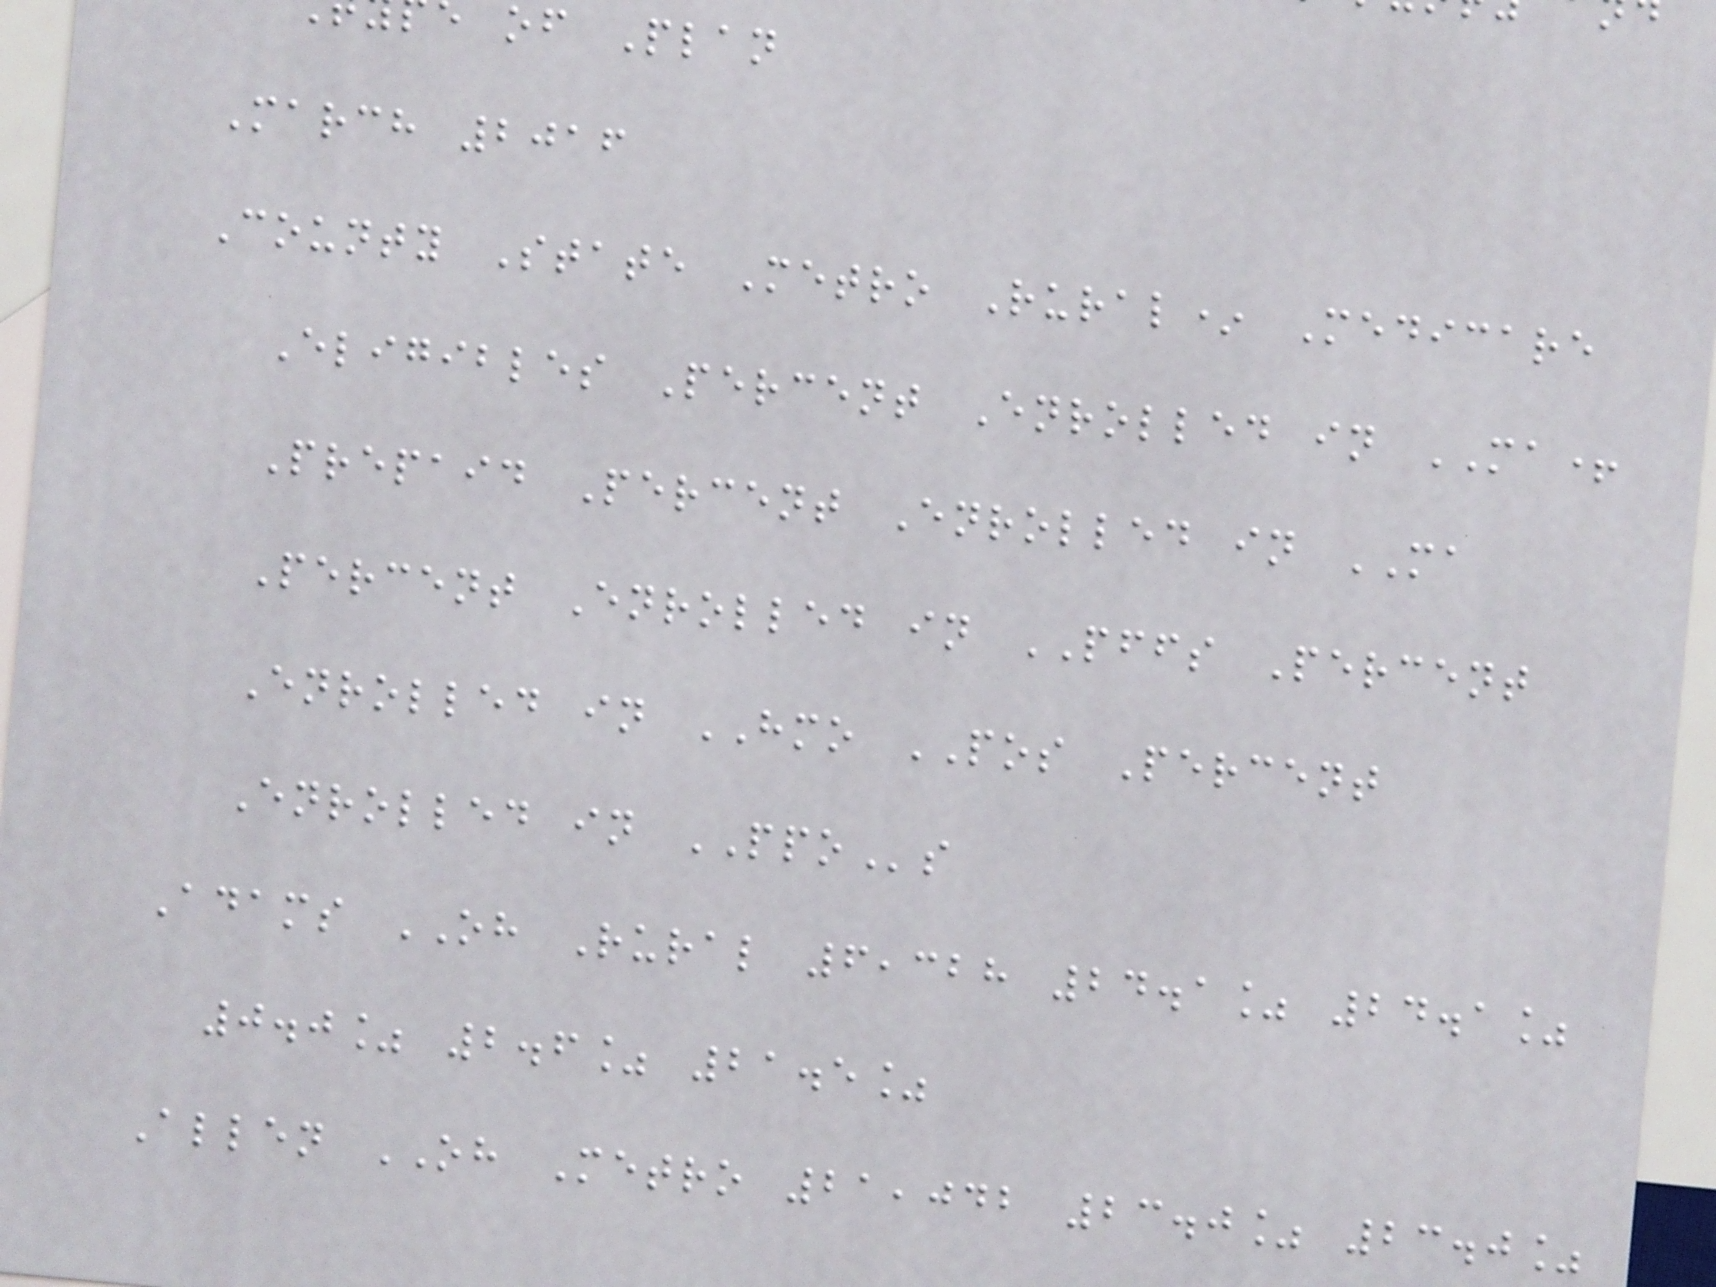of Plan
March 2016
County State Metro Rural* Medicare
Eligibles Percent Enrolled in MA+
Prepaid Percent Enrolled in MA
Percent Enrolled in PFFS Percent
Enrolled in HMO POS Percent
Enrolled in PPOs
Adams OH Rural 6,328 24.1% 24.1%
0.0% 2.6% 21.5%
Allen OH Metro 21,042 23.0% 23.0%
